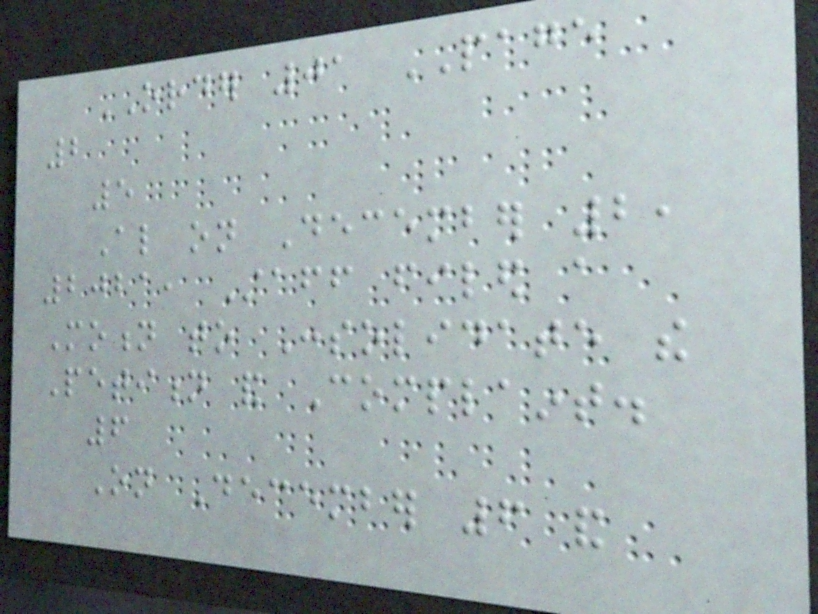ORDER 01 PAGE
2
5
Also on December 2,
2021, Staff filed a
Motion to Consolidate the
Petition and Complaint.
6
On December 6 and
